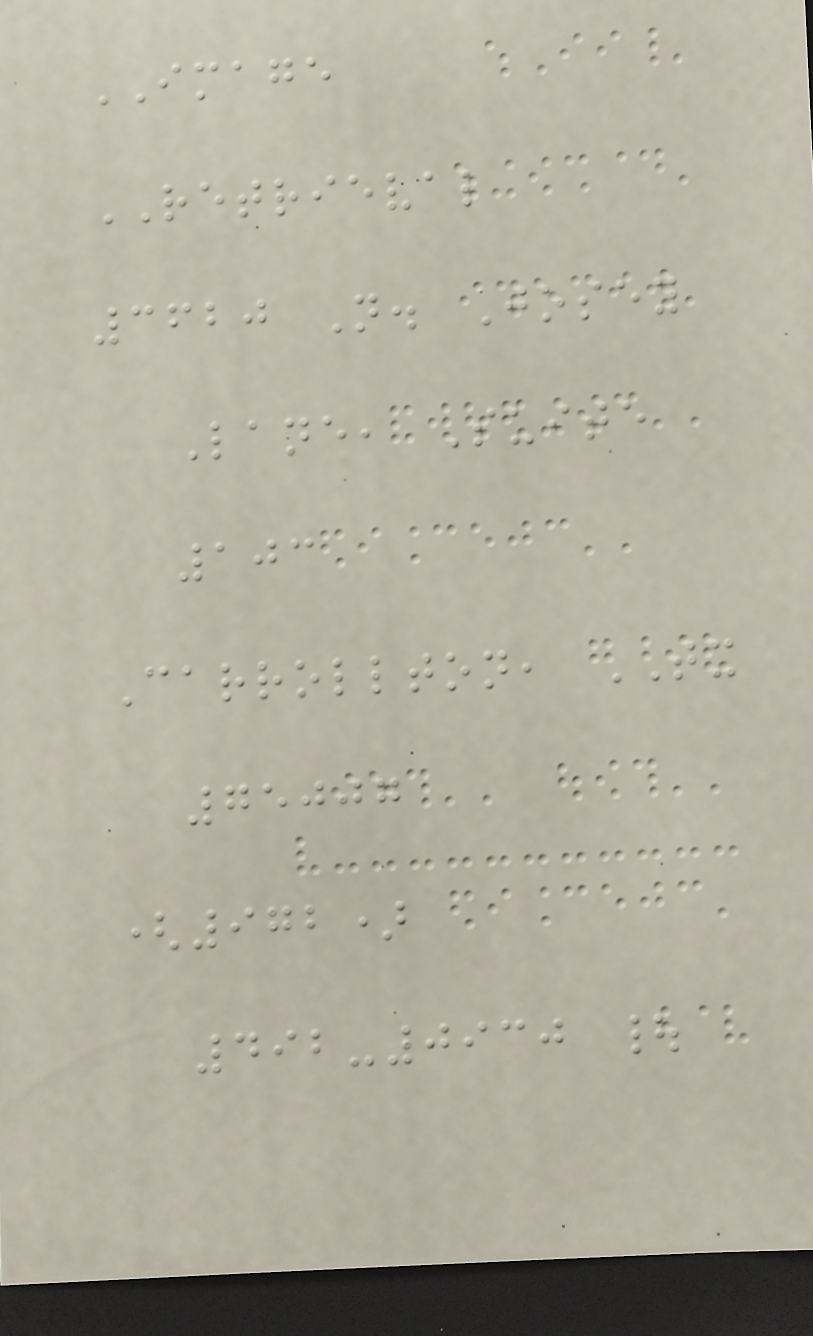IMAGE
RETRIEVAL
3620 N. Josey
Lane, Suite
103
Carrollton, TX
75007
(972)
492-0930 |
